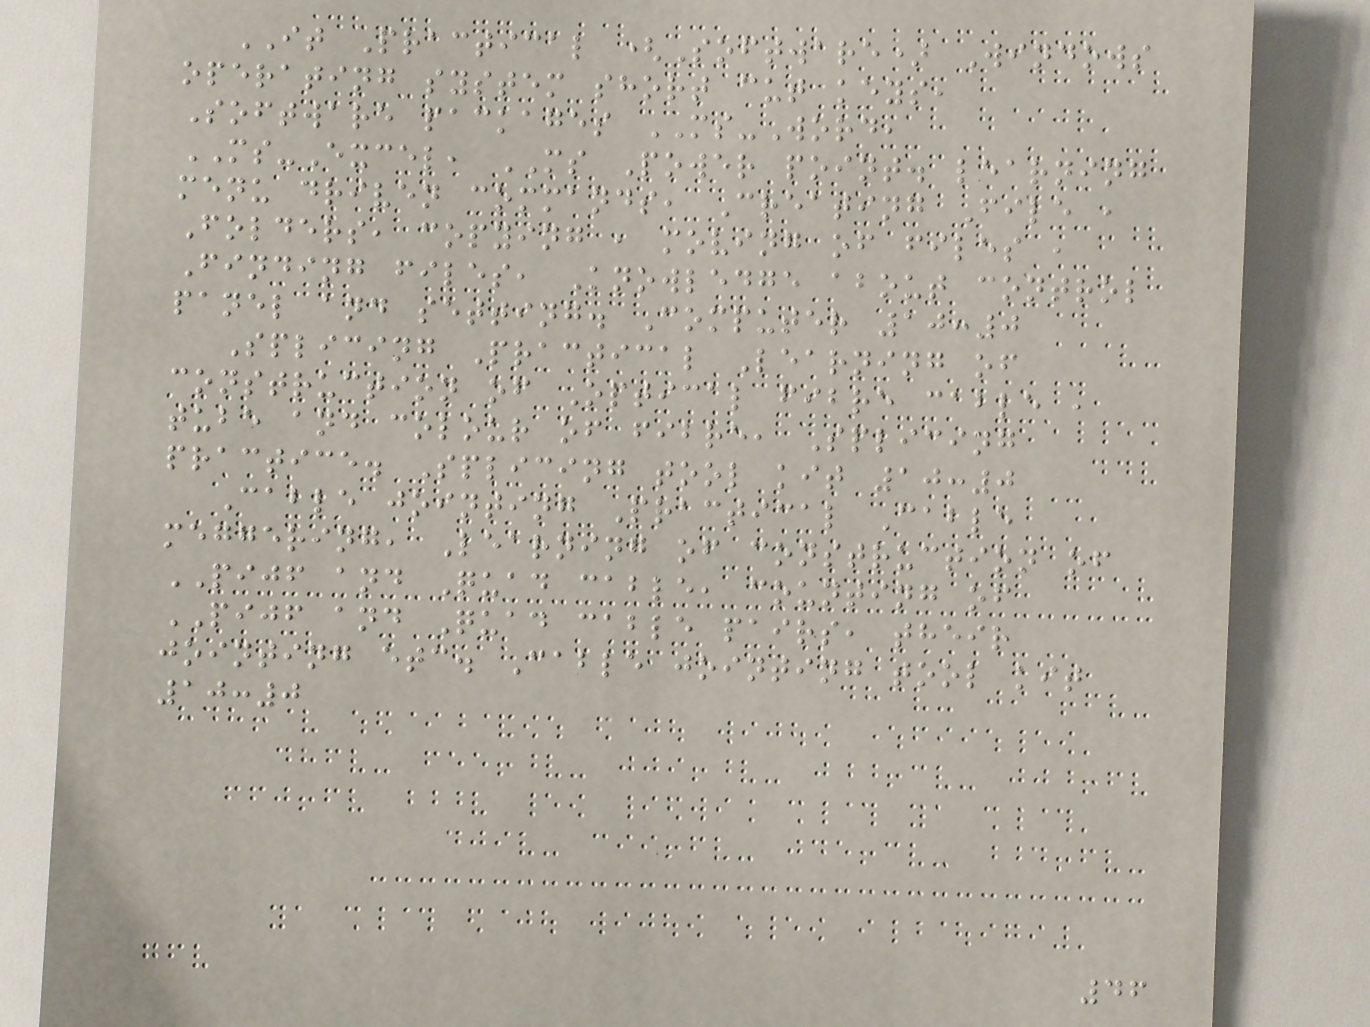IT Practical (Software) Windows
operating system short cut keys,
Software packages MS-Word,
MS-Excel, MS Power point. learning
menu driven commands, Creating File ,
Folders, copying , moving of files ,
Finding files, Knowledge about control
panel and setting. Computer 10:0
Splicing Practical Learning of
construction of Optical fibre cable ,
tube and colour of fibre, Splicing
practice. Splicing tool kit 10:0
Cable jointing Practical Cable
meggering, Learning of construction of
PIJF and Quad cable, counting of
PIJF and Quad cable pairs, their
jointing etc. Cable jointing tool kit
10:0
46
